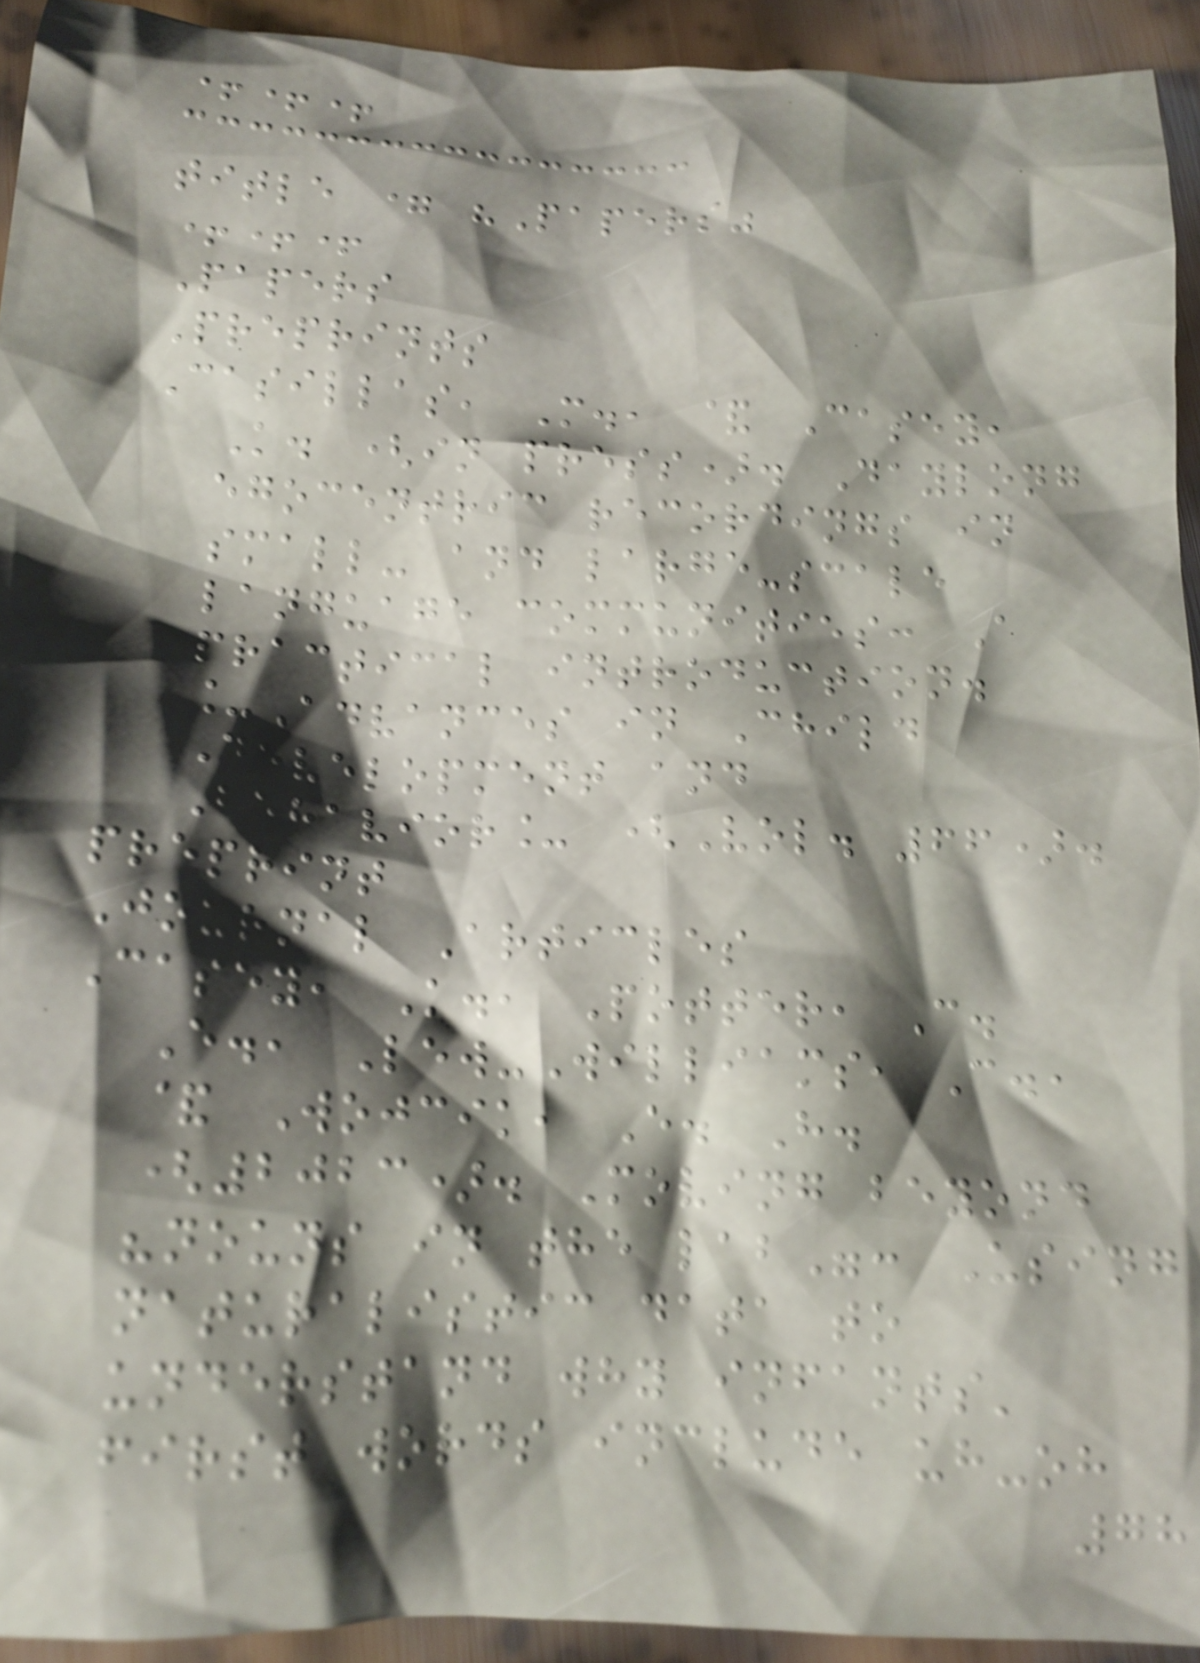+++
title = "Papers"
+++
Papers
Preprints
Casillas, M., & Casey,
K. (in press). Daylong
egocentric recordings in
small- and large-scale
language communities: A
practical introduction.
_Advances in Child
Development and
Behavior_ (Vol. 66).
preprint
Journal Articles
Casey, K., Potter, C.
E., Lew-Williams, C.,
& Wojcik, E. H.
(2023). Moving beyond
"nouns in the lab": Using
naturalistic data to
understand why infants'
first words include uh-oh
78
